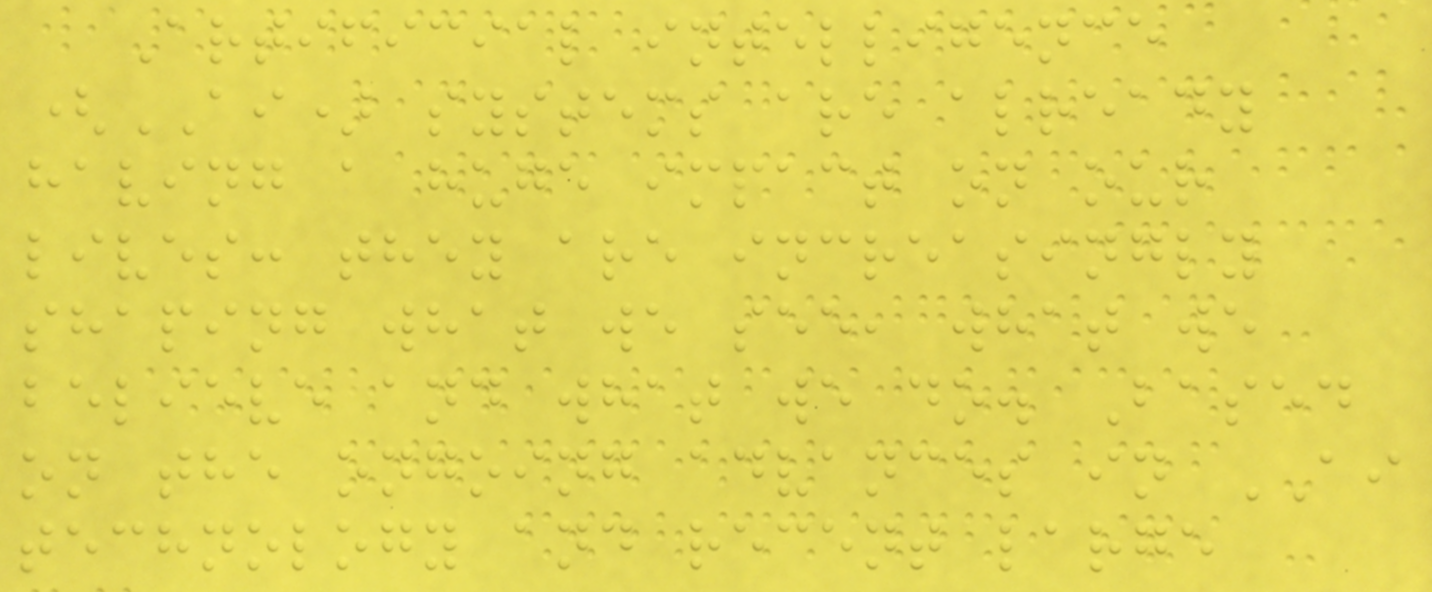Artificial intelligence
(AI) systems are already
having a huge impact on our
lives: they are increasingly
shaping what we see, what we
believe and what we do. Based
on the ongoing advances in AI
technology and recent large
